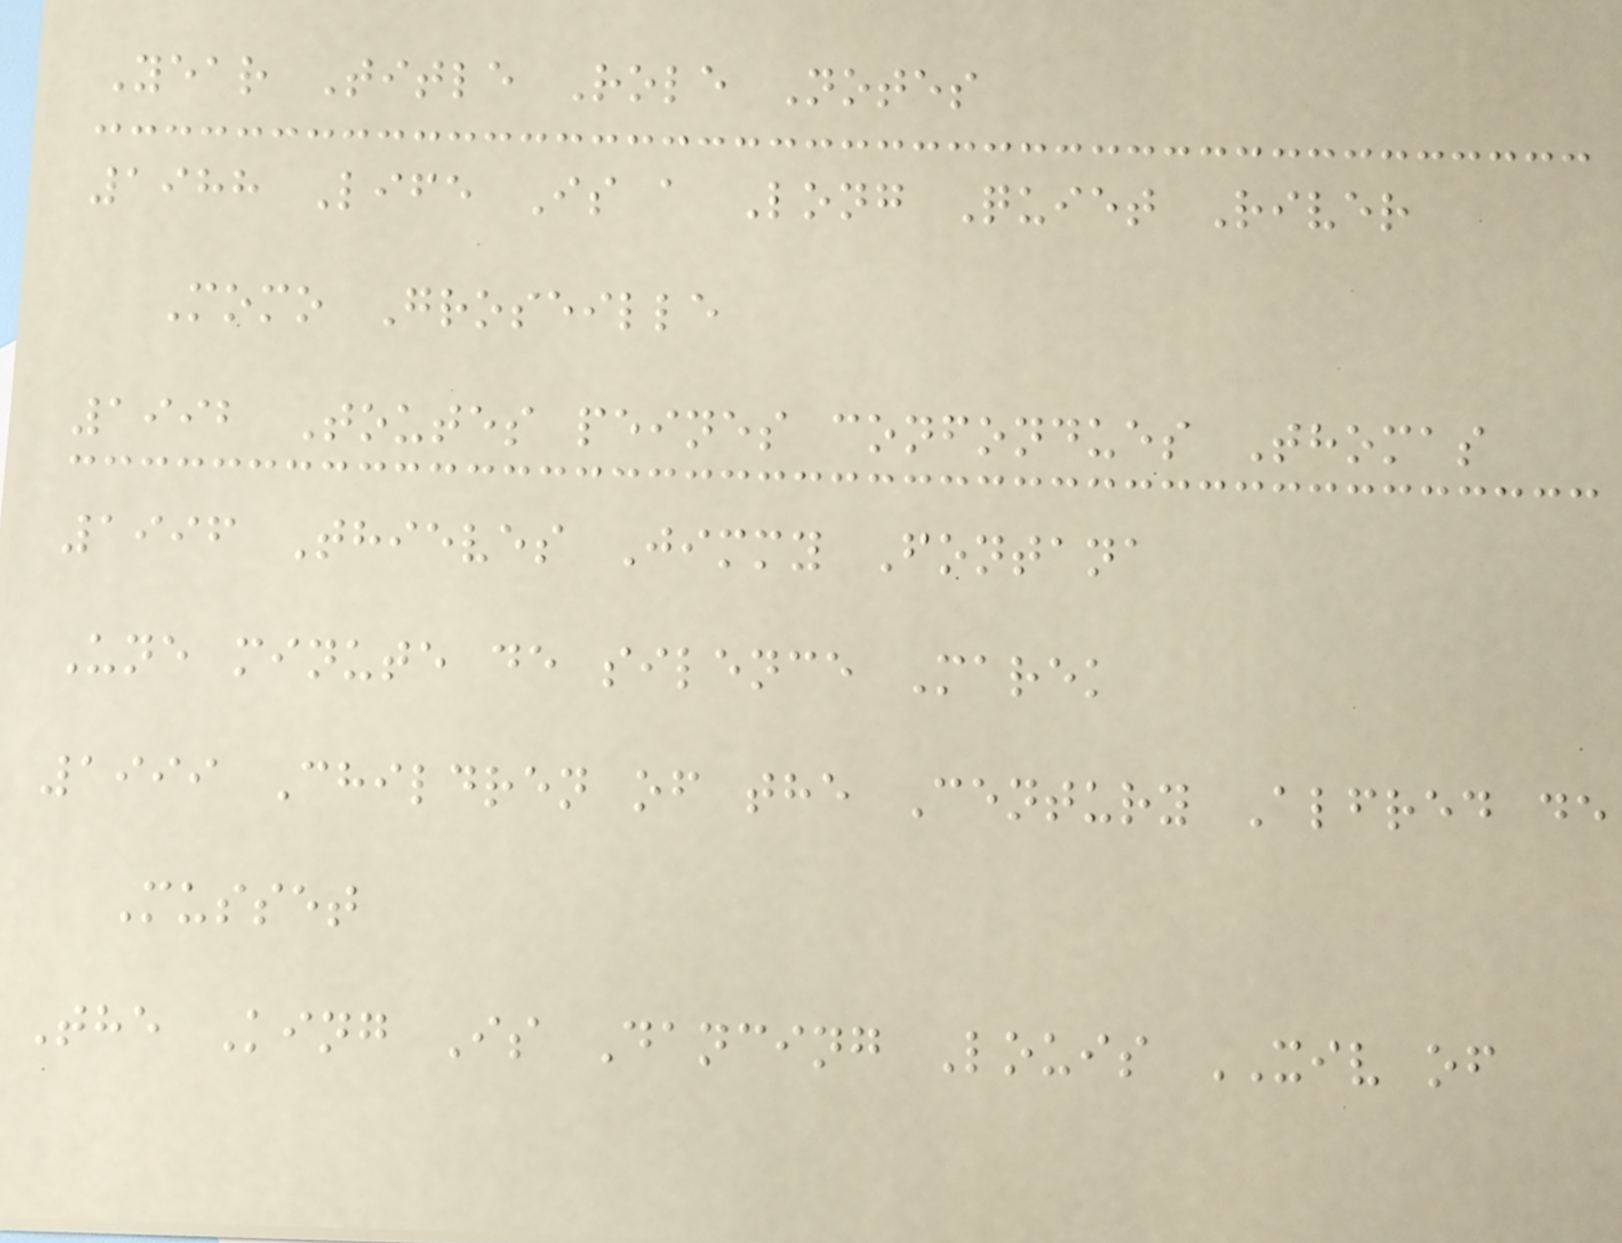Year Title Role Notes
1988 Life Is a Long Quiet River
Momo Groseille
1992 Toutes peines confondues Thomas
1996 Thieves Jimmy Fontana
Une minute de silence Marek
1999 Children of the Century Alfred de
Musset
The King Is Dancing Louis XIV of
